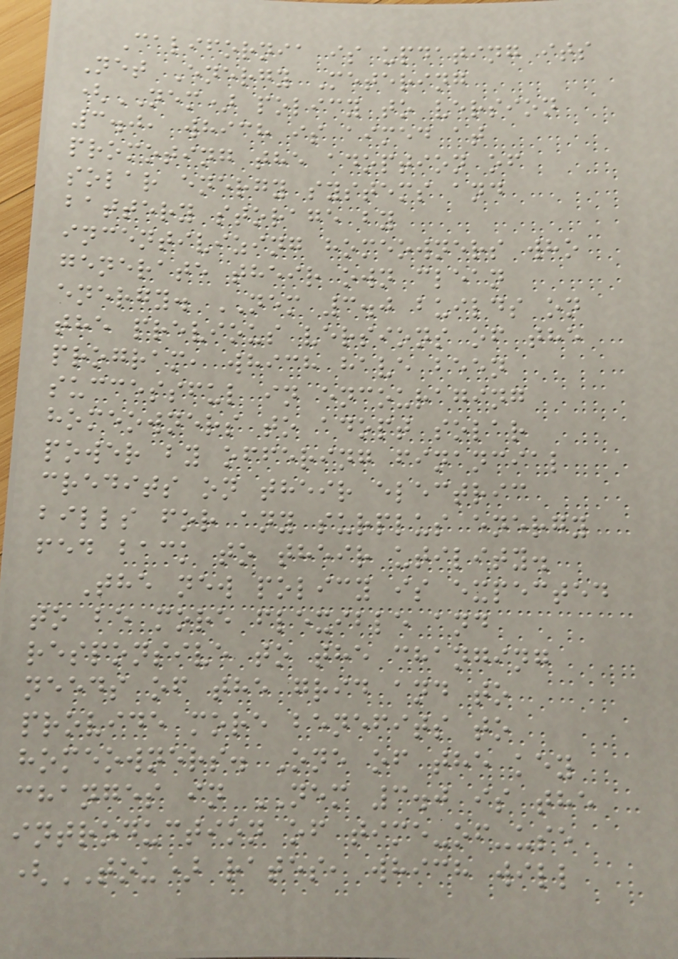California is updating its
Net Energy Metering
(NEM) policy to version
3.0, which is aimed at
promoting the adoption of
solar energy systems and
battery storage by
incentivizing homeowners who
generate their own clean
energy. NEM 3.0 builds on
the previous versions of the
program, which have been
successful in encouraging
homeowners to adopt solar
power by offering financial
credits on their electric
bills for any surplus energy
fed back to their utility.
The new policy is expected
to be more flexible and
responsive to the changing
needs of the grid and to
provide more benefits to
homeowners. One of the key
changes in NEM 3.0 is the
introduction of time-of-use
(TOU) rates, which will
